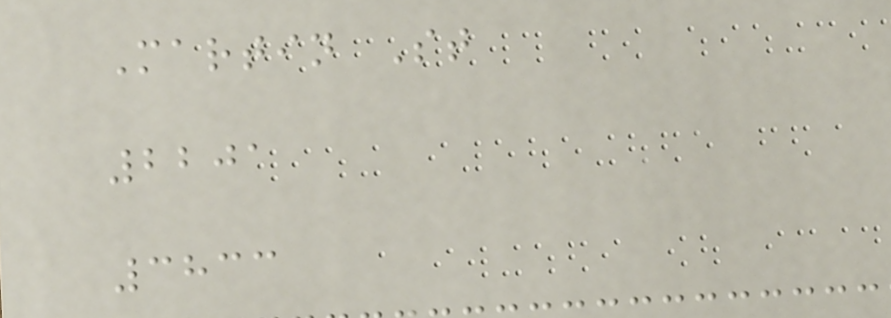Martin St
2201
3833
